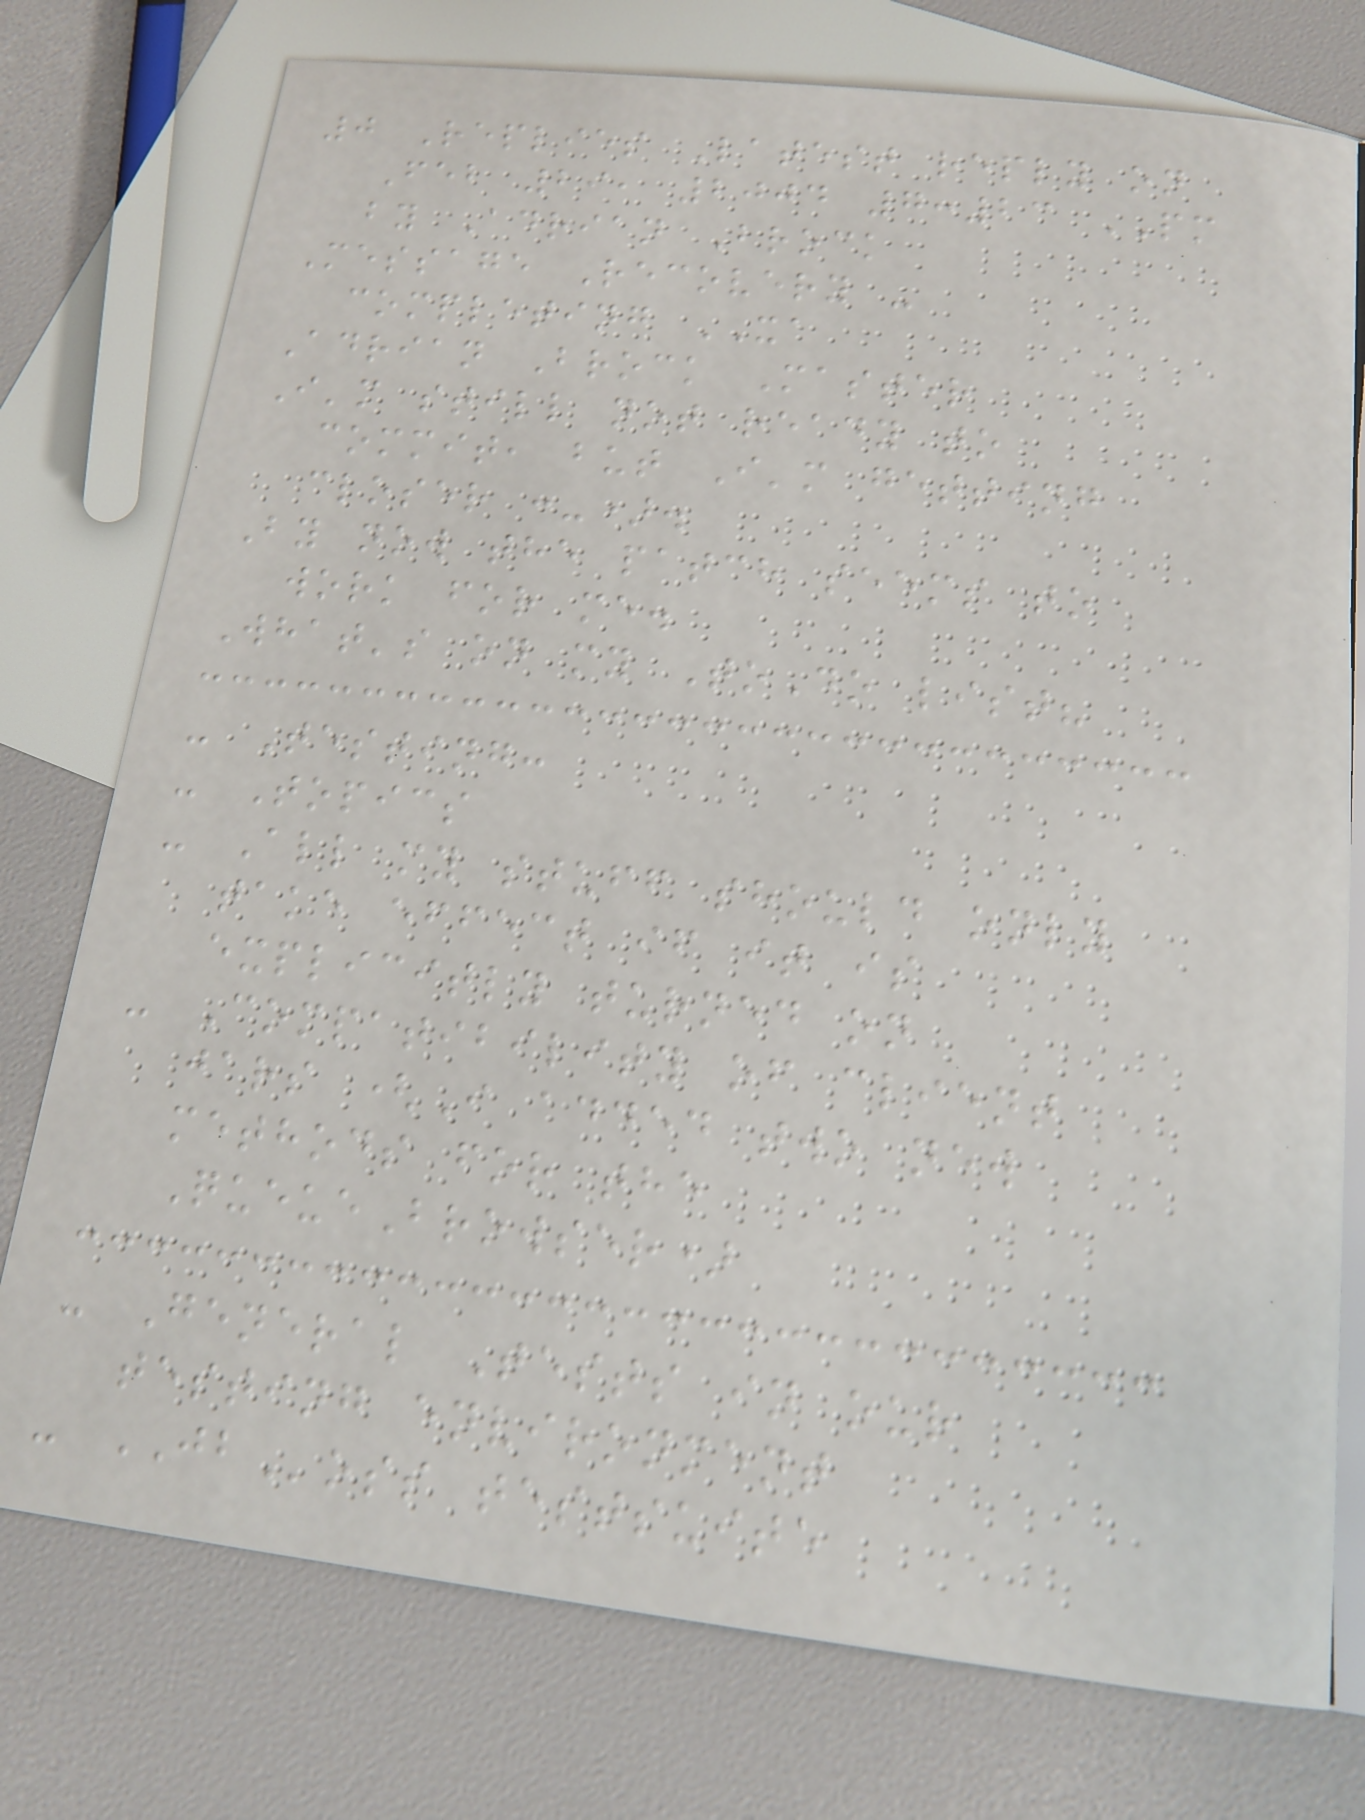0 Replies Latest reply on
Feb 29, 2004 7:23 PM
by Adrian Brock
Message Recovery -
completing XA
Adrian Brock Master
I'm still not ready to
commit, but I'm getting
closer :-).
By now the patch seems to
work for me.
What's on my ToDo list?
- Testing:
- Topics
- All my stuff should only
take effect if it is
explicitly turned on
- Compatibility of client
jars (I added two new
methods for the
QueueBrowser)
- General Tests in our
testing environment
- JBoss testsuite
